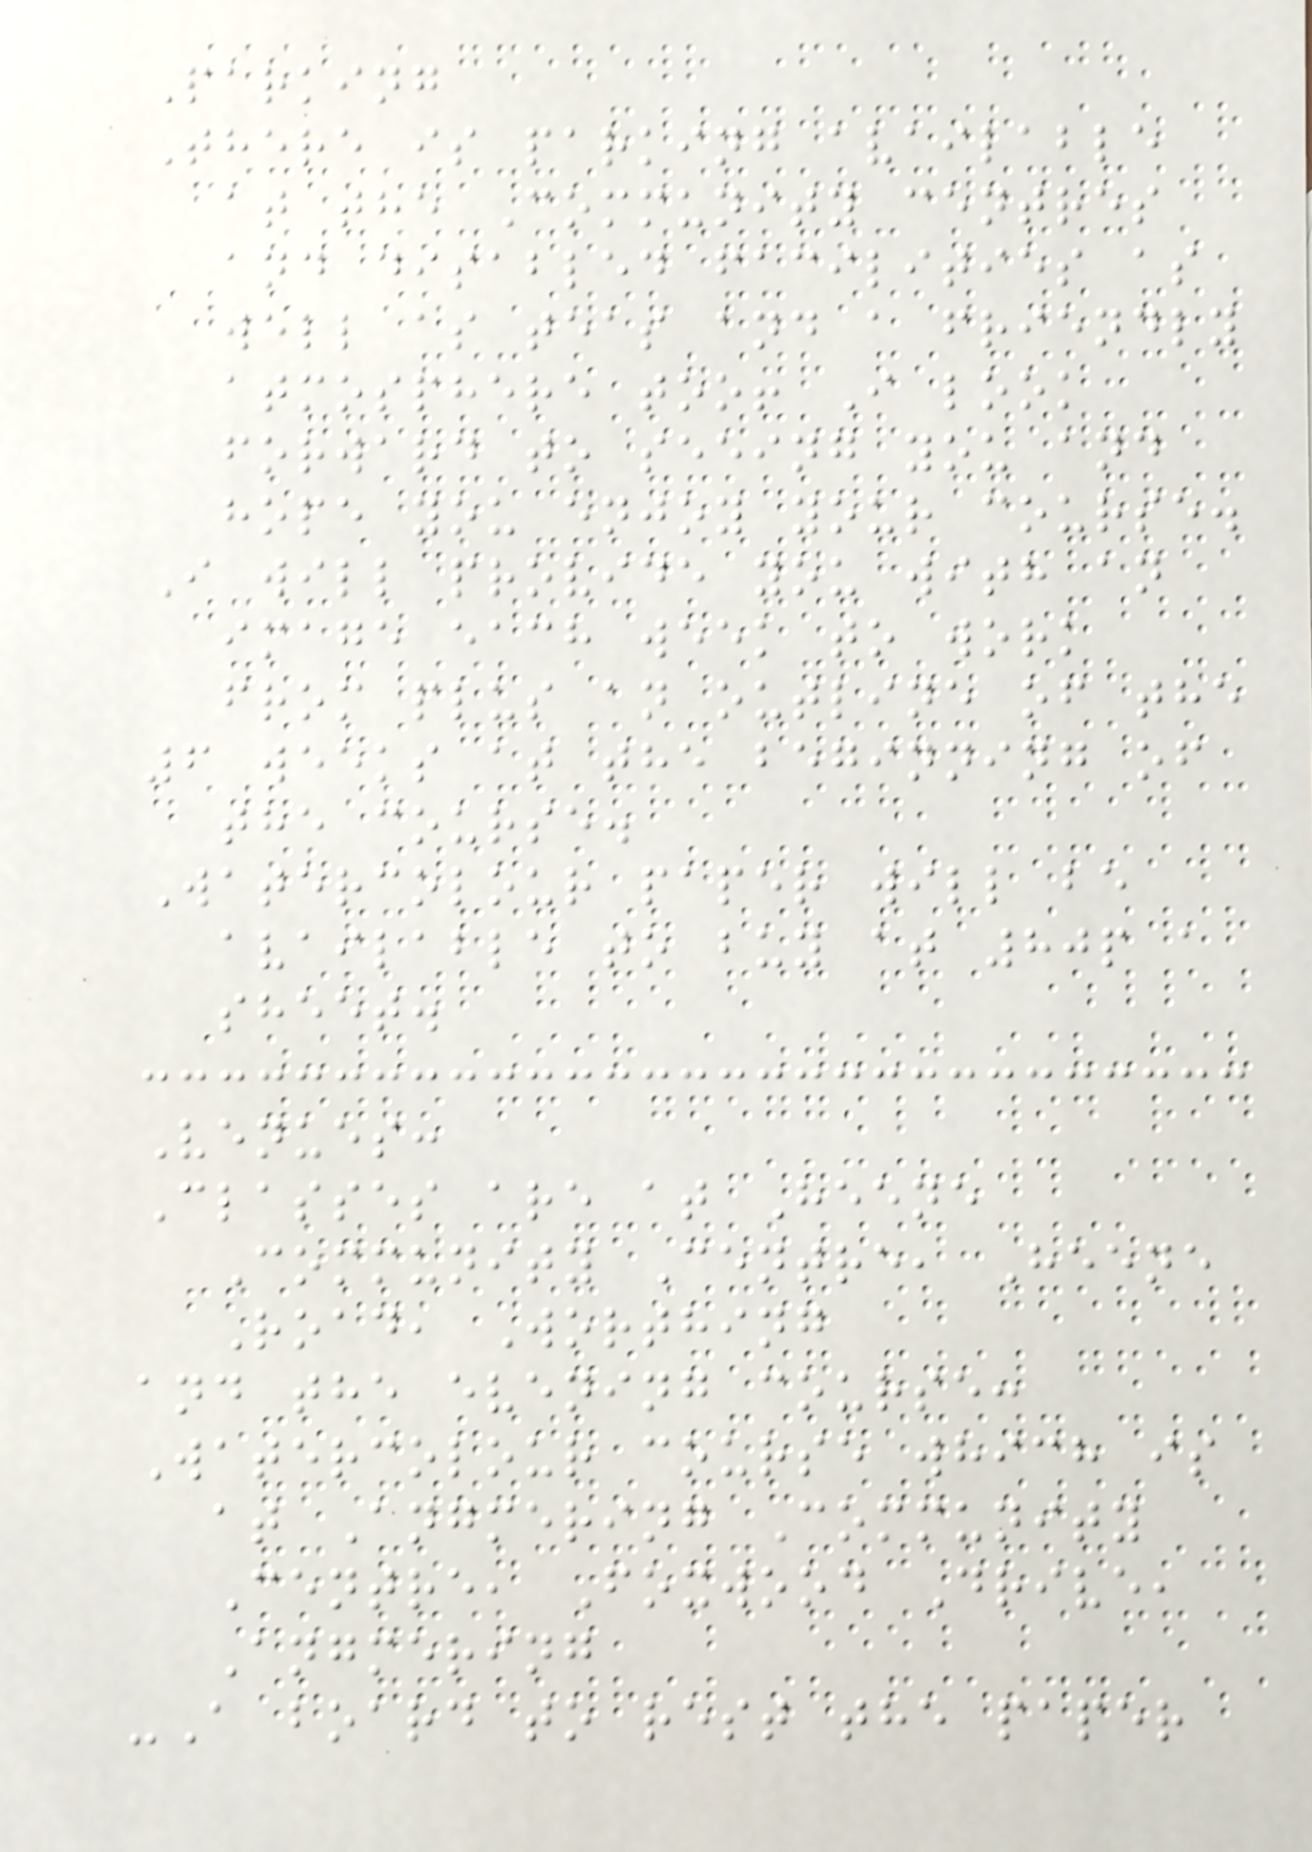Parking
There is parking available
at the Community centres
and disabled facilities as
well as teas and a friendly
atmosphere too! I look
forward to seeing you and
hope you enjoy your course.
I will provide you with an
image each week to work
from plus an outline of the
6 weeks at the beginning of
the course.
Watercolour paper will be
available to buy at 80p a
sheet.
Venues:
Classes are at Heene
Community Centre, Heene
Road, Worthing
and the evening course:
Watercolour course which is
at Angmering Community
Centre, Foxwood Drive,
Angmering
-A board to rest the paper
